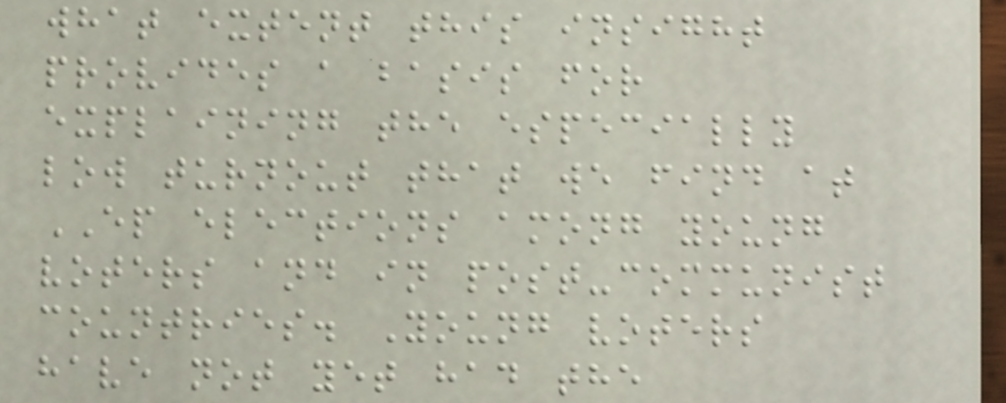what extent this insight
provides a basis for
explaining the especially
low turnout that we find at
EP elections among young
voters and in post-communist
countries. Young voters
have not yet had the
